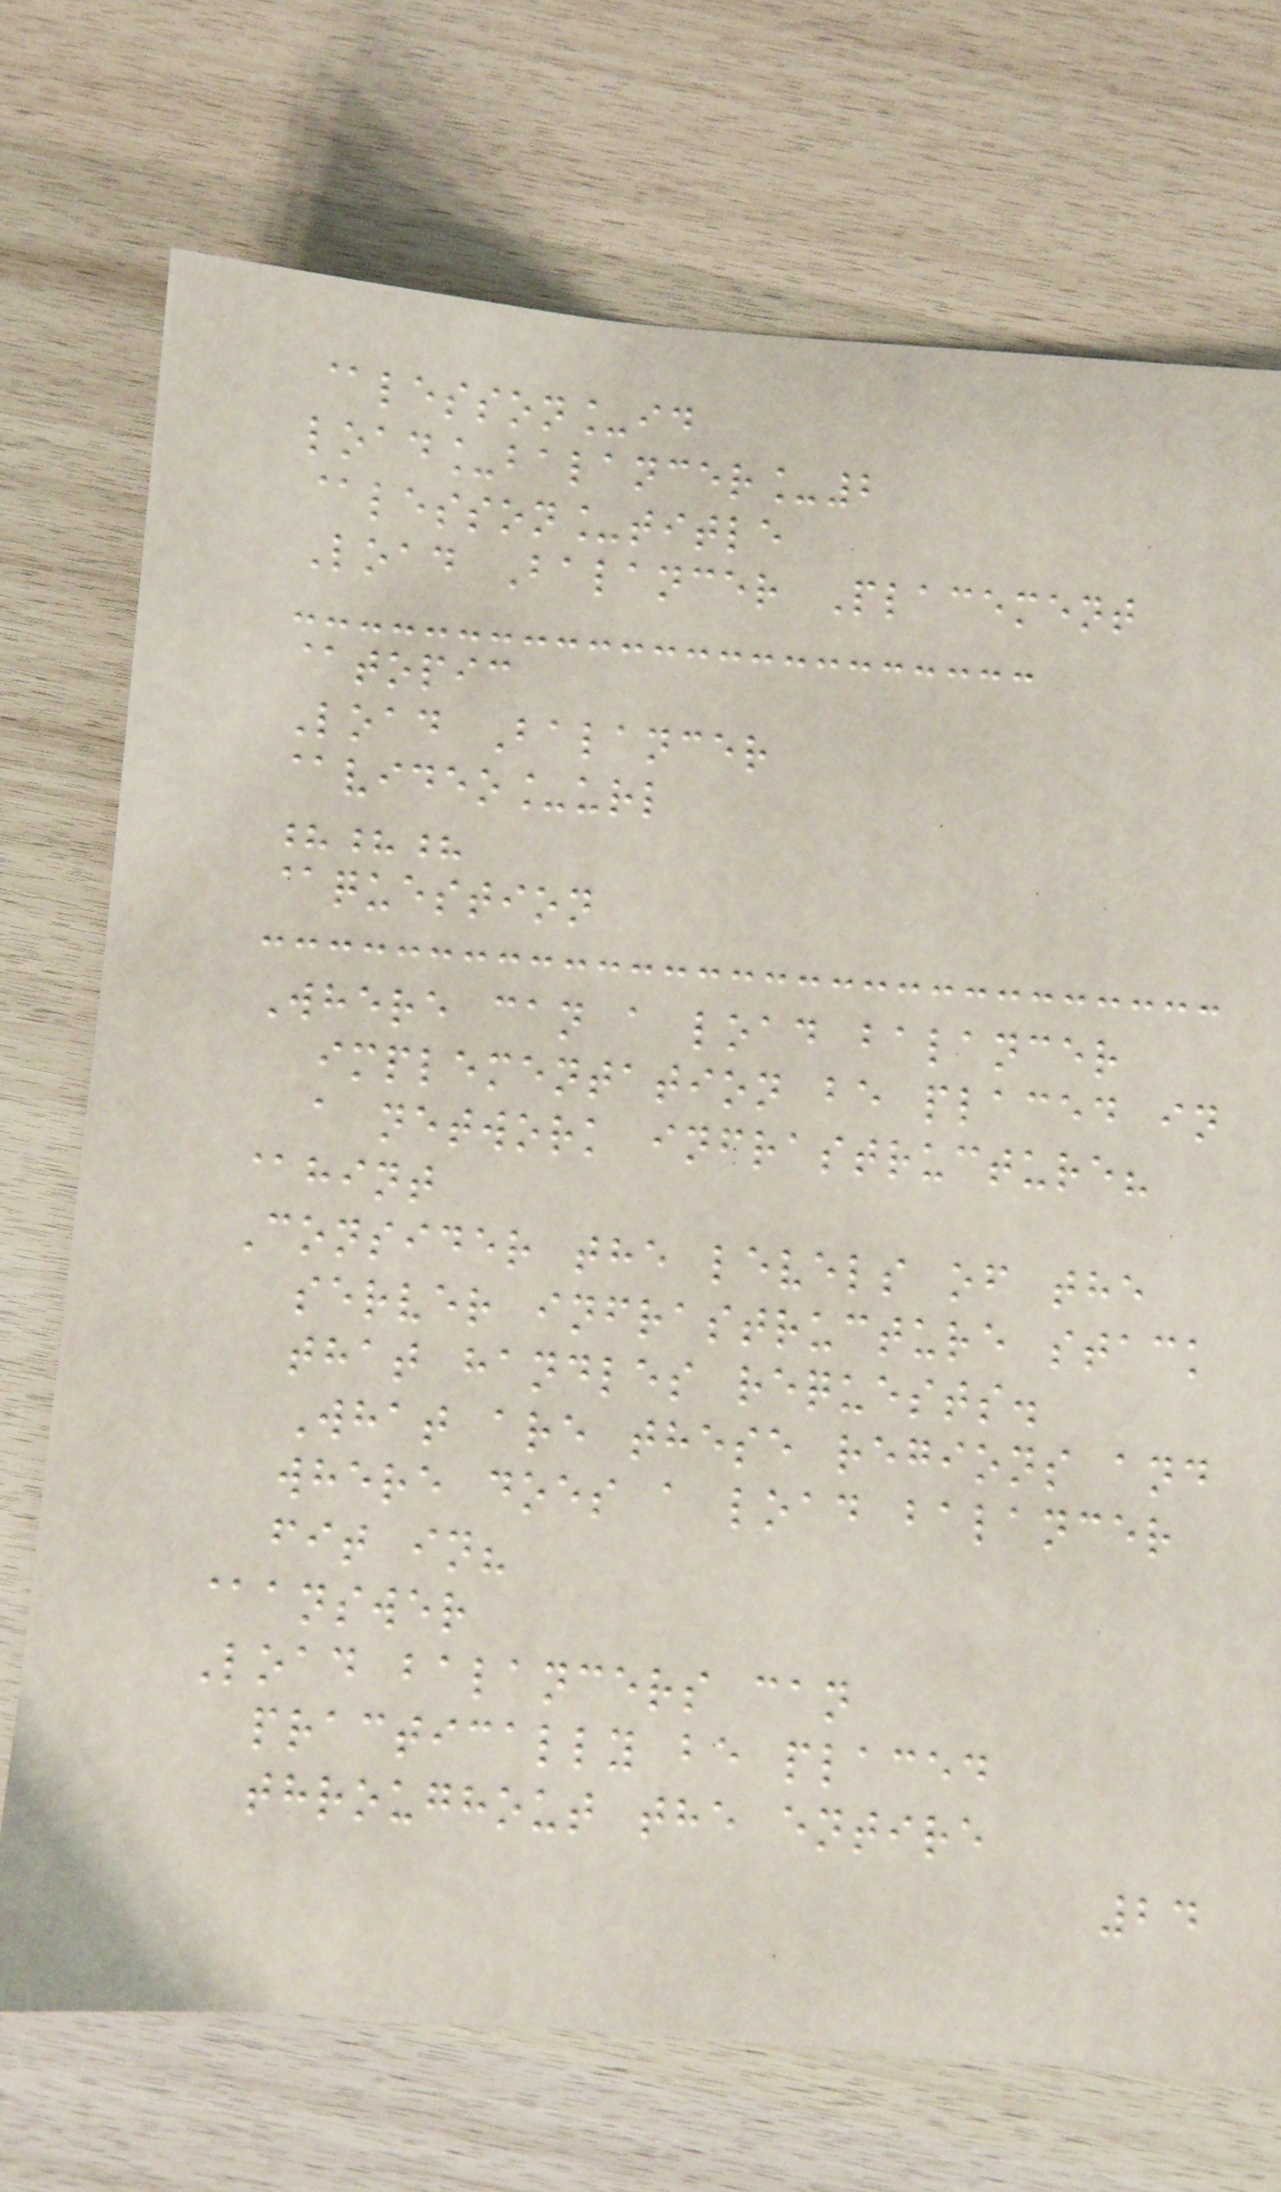@lesson_id
load_balancer_2
@lesson_title
Load Balancer Placement
@topic
Load Balancer
@video_url
???
@question
Where can a load balancer
implementation be placed in
a network infrastructure?
@hint
Consider the levels of the
server infrastructure stack
that handles requests.
What are these regions and
where does a load balancer
fit in?
@answer
Load balancers can
practically be placed
throughout the entire
24
